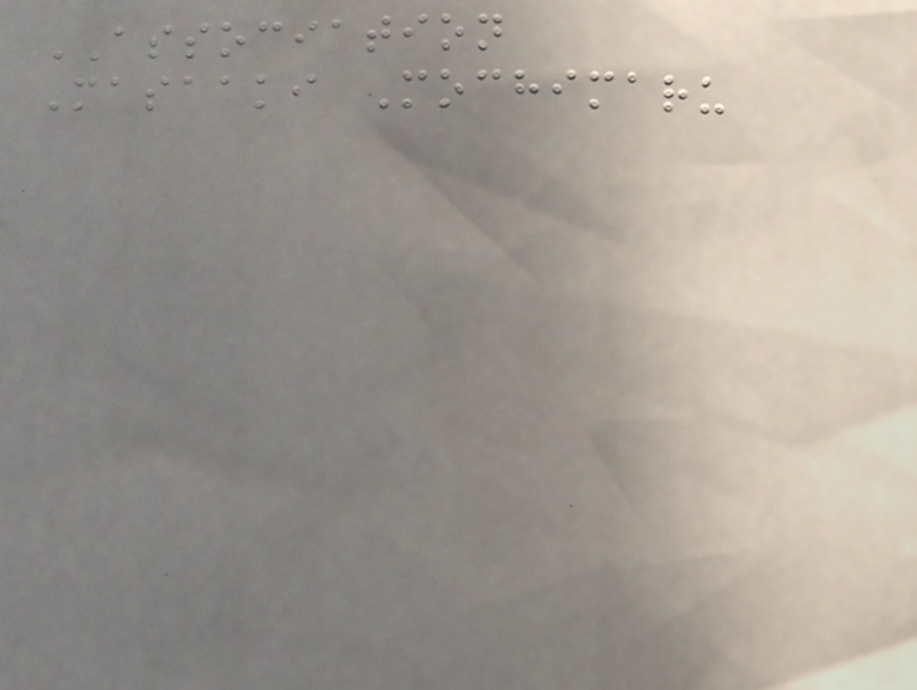ASSOCIATION
Masaaki Mochimaru
